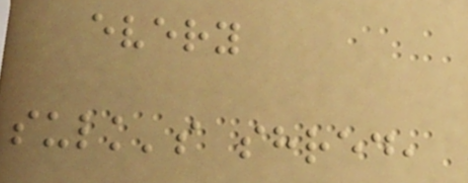every
sulk's shred,
